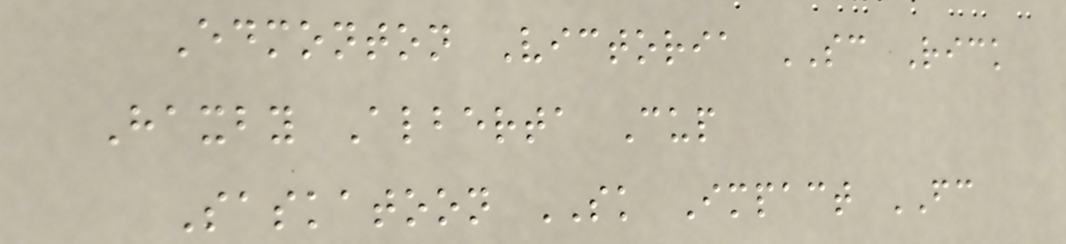Edmonton Victoria SC Rick
Haxby Alberta Cup
Saskatoon SK Impact FC
